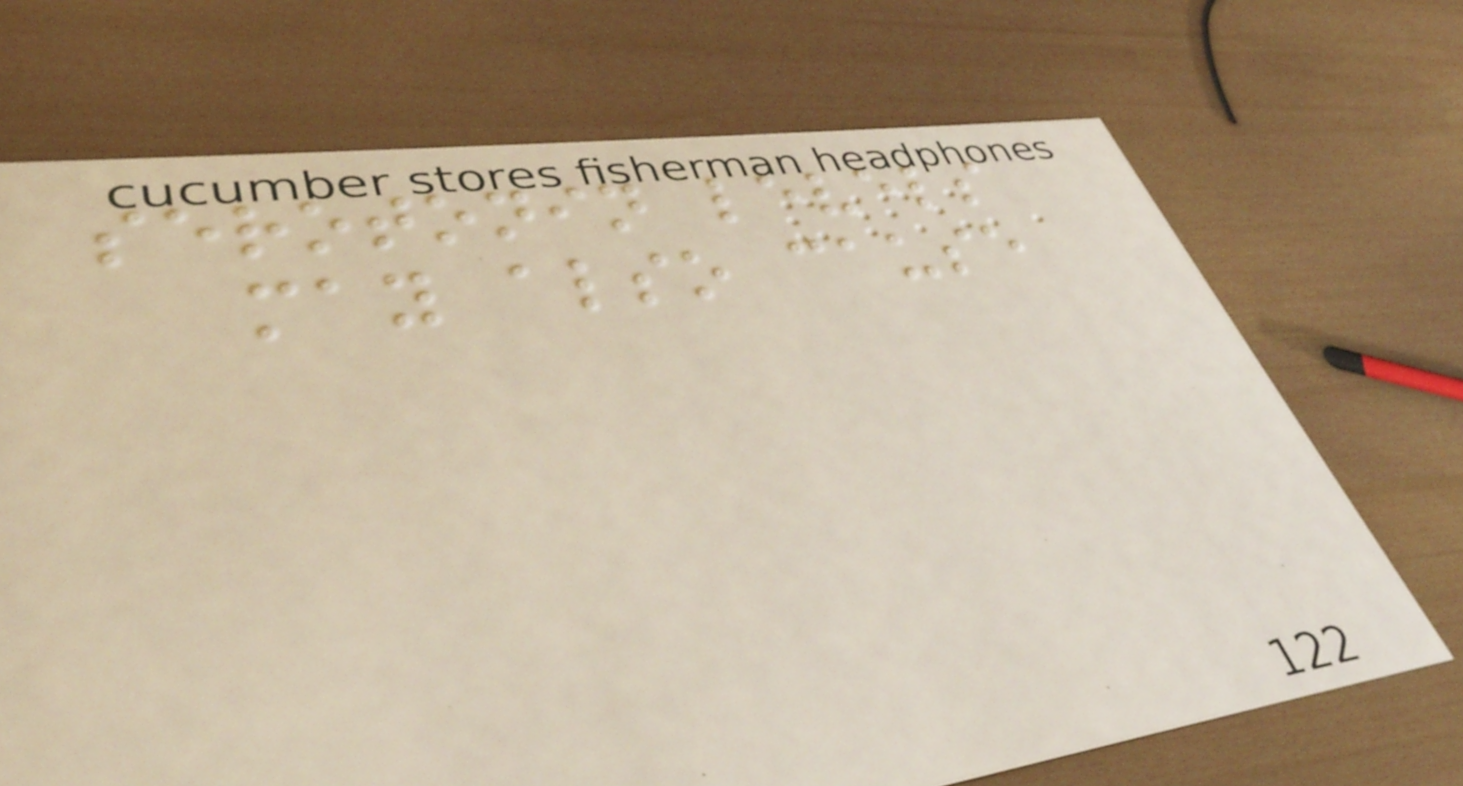serotonin levels
may also cause
